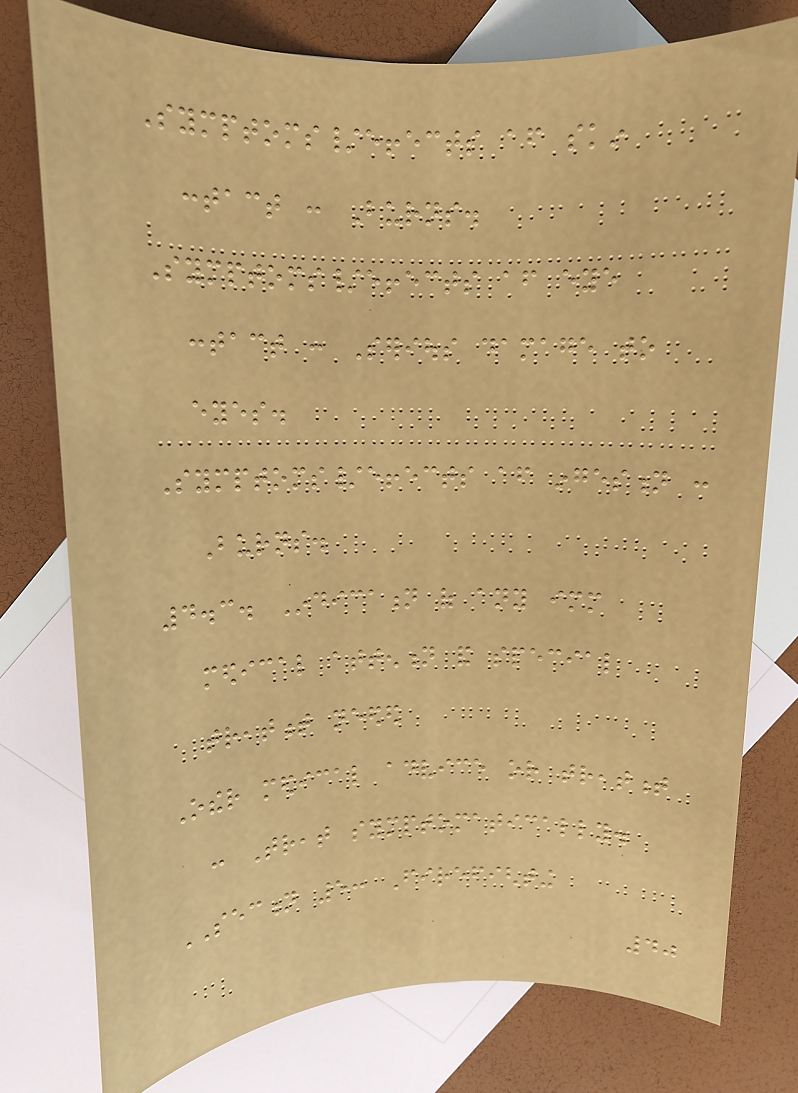Symptoms/effects after skin
contact : Burns.
Symptoms/effects after eye
contact : Serious damage to
eyes.
Symptoms/effects after ingestion :
Burns.
4.3. Indication of any immediate
medical attention and special
treatment needed
Other medical advice or treatment
: Treat symptomatically.
SECTION 5: Firefighting
40
